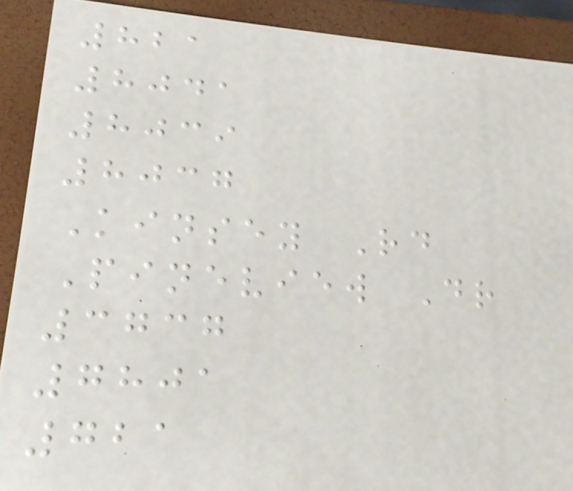821
8041
8039
8037
Kinsey Rd
Pineview Dr
3737
7801
721
